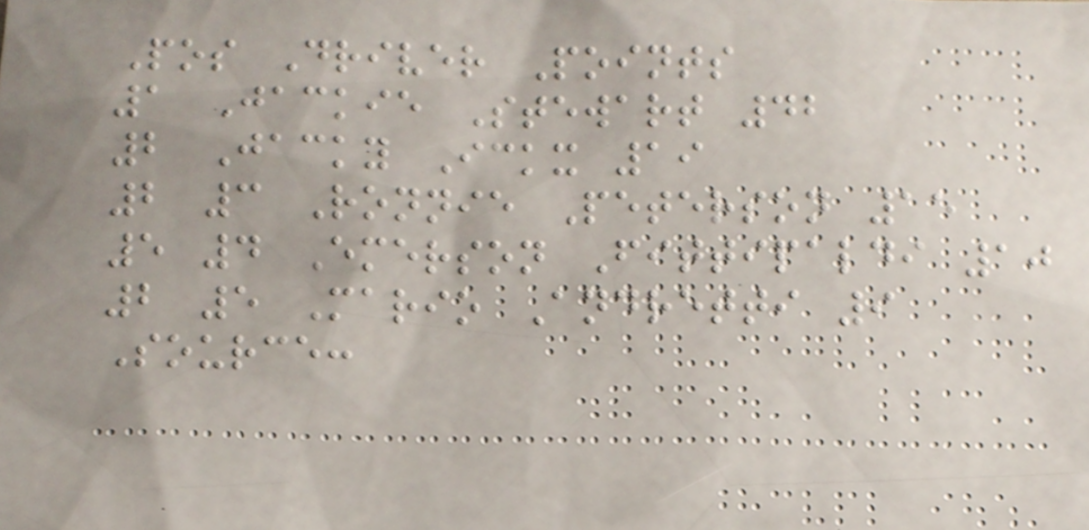Pos Driver Points
1 Jackie Stewart 42
2 Jacky Ickx 19
2 3 Ronnie Peterson 15
5 4 Emerson Fittipaldi 10
2 5 Mario Andretti 9
Source:
